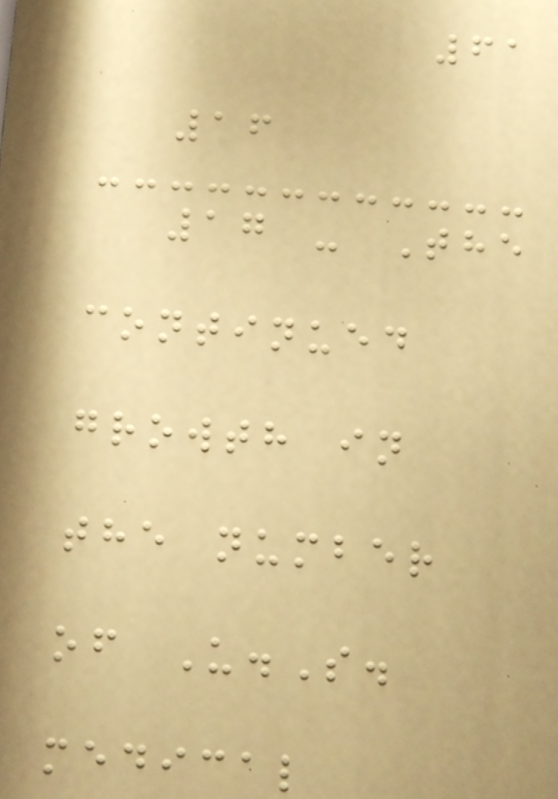61
16
17 - The
continued
growth in
the number
of U.S.
medical
